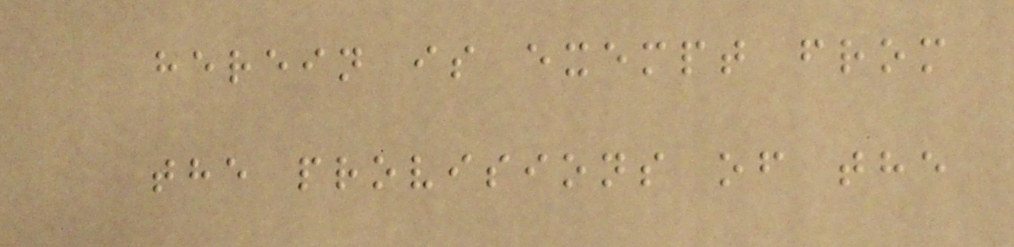herein is exempt from
the provisions of the
